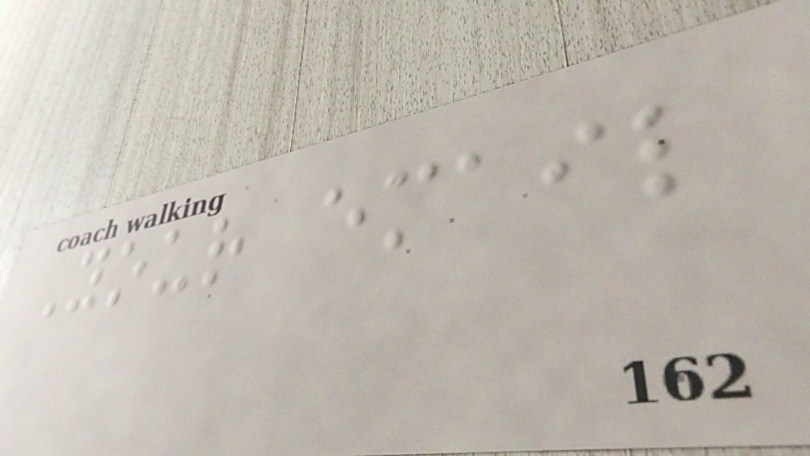Your email
